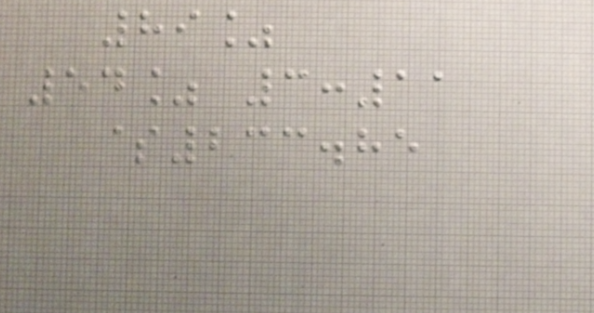89%
54% 3:11
$233.85
